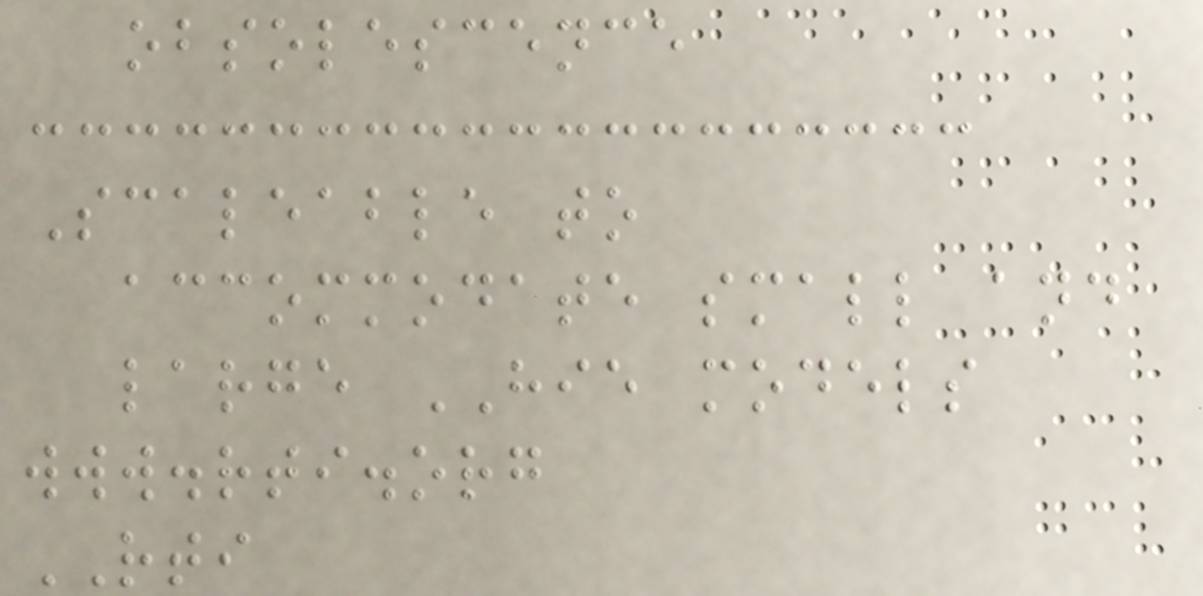obsolescence
Scaleable to
accommodate small and
large HIE models
www.rti.org
RTI
